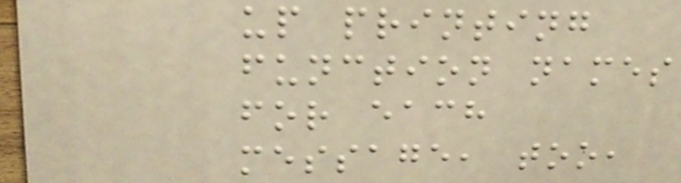up printing
function names
for each
message, too,
